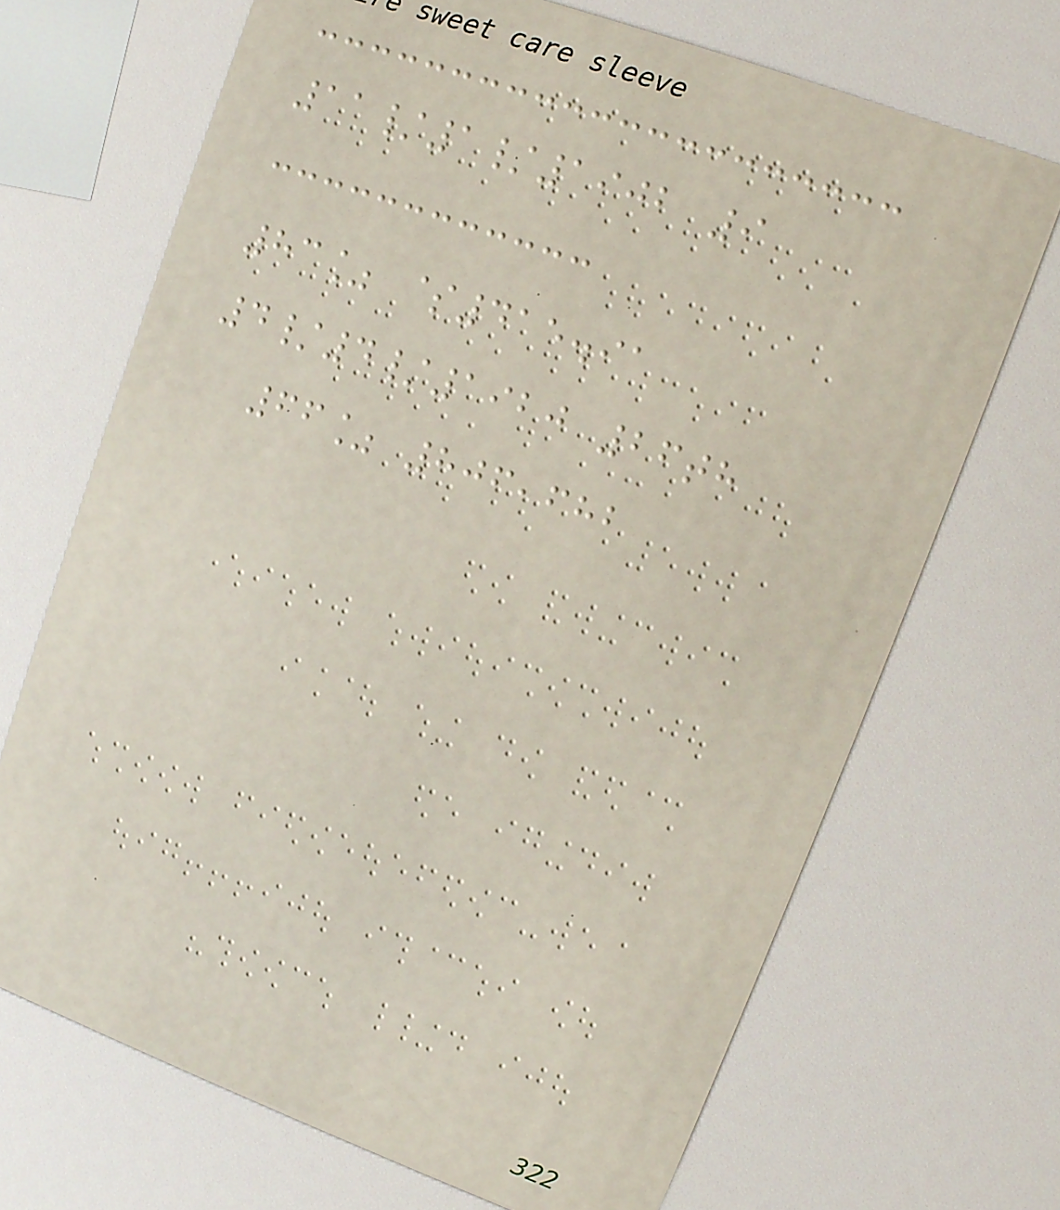11/1/1902 9
83% $415.91
4/4/1920 26th
66% 806,682
